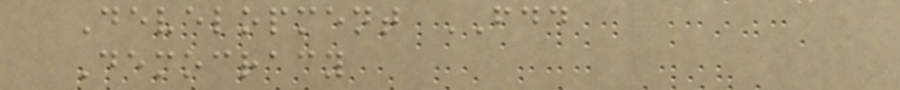Development FDD
Democracy
